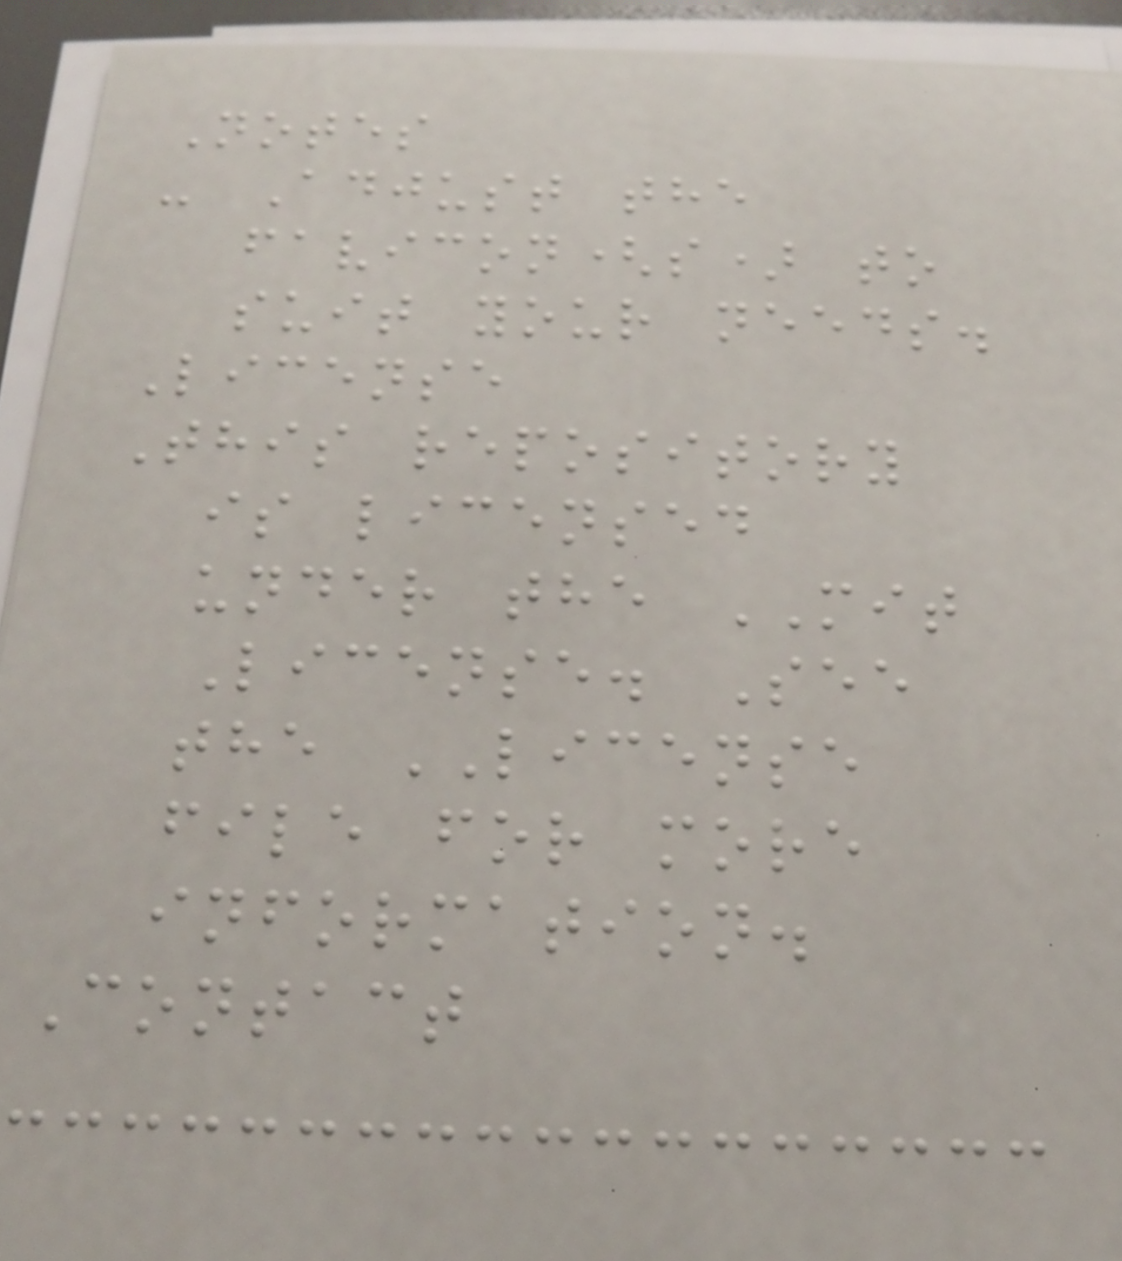Notes
- Adjust the
favicon(s) to
suit your needs.
License
This repository
is licensed
under the MIT
License. See
the LICENSE
file for more
information.
Contact
